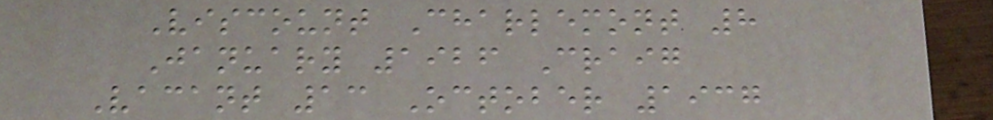Viscount Charlemont 8
January 1926 Craig
Vacant 13 October 1937
